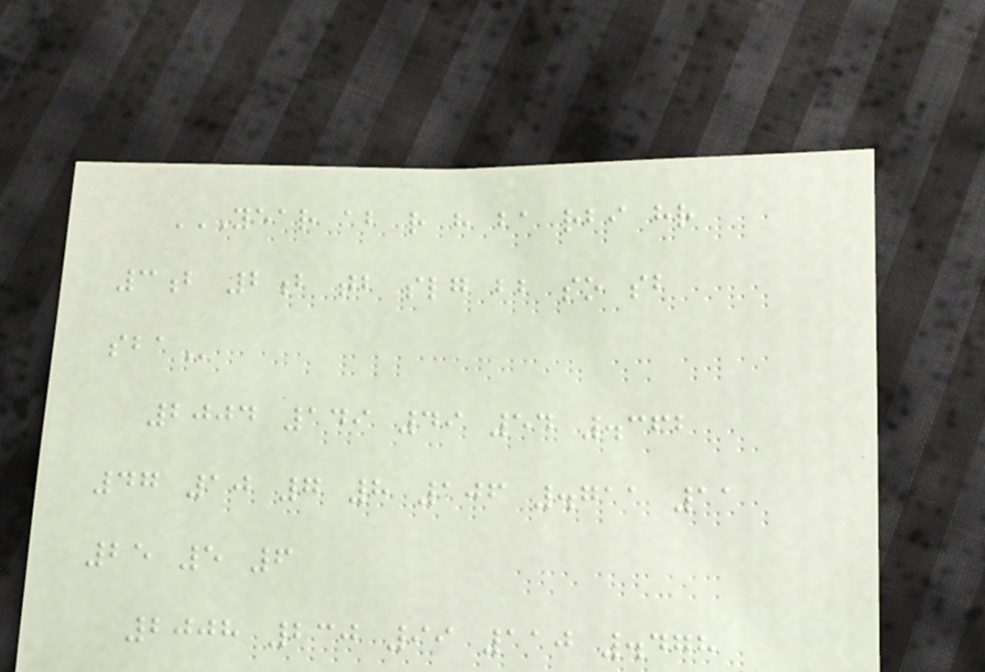YEAR AB R H BA RBI HR
3B 2B TB SLG BB SO SB
SBA
2004 149 49 54 .362
47 10 7 8 106 .711 11
25 5 6
2008 230 99 110 .478
